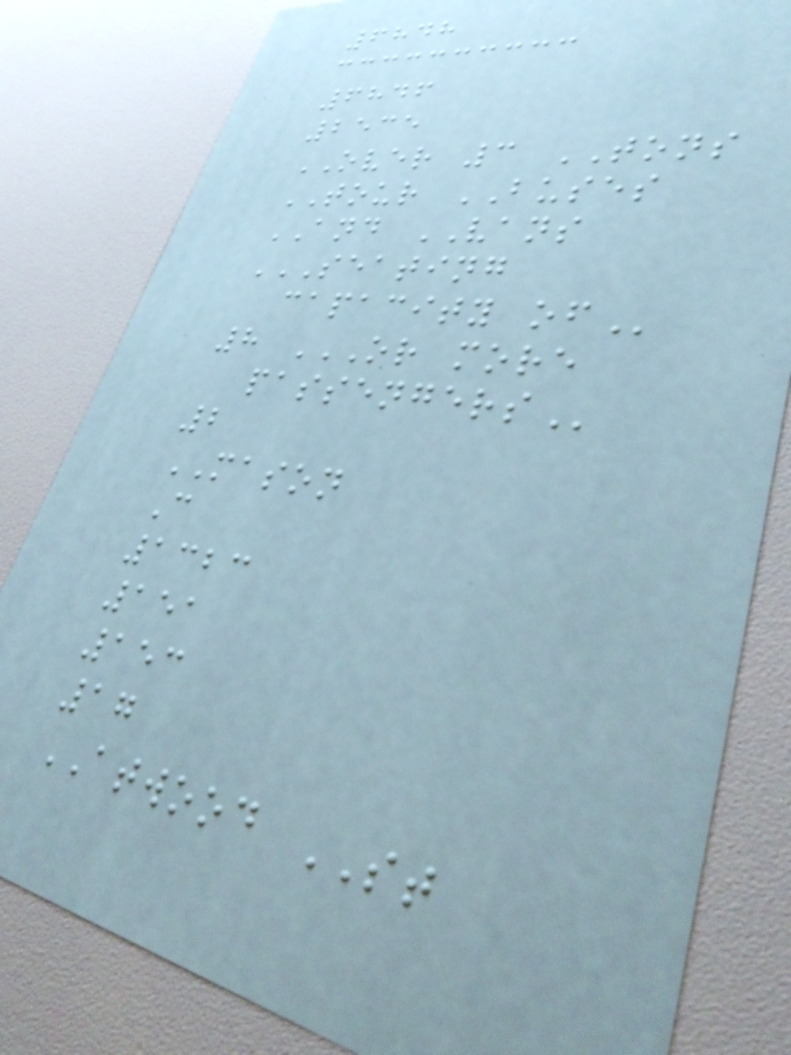6848
6846
2535
OVER 3 TONS
TOUR BUSES
AND VANS
SEATING
CAPACITY OF
8 OR MORE
PASSENGERS
2
MASON
C
1323
151
153
17
ATWOOD ST
